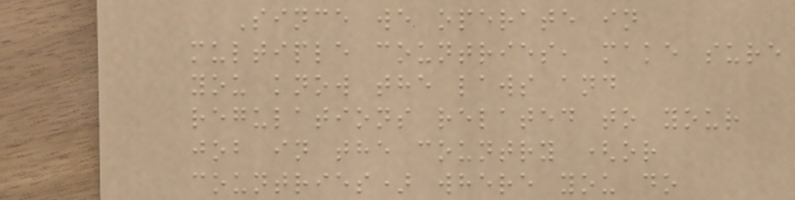Since we operate in
multiple countries, make sure
you know the laws and
regulations related to your
job in the country (or
countries) where you do
